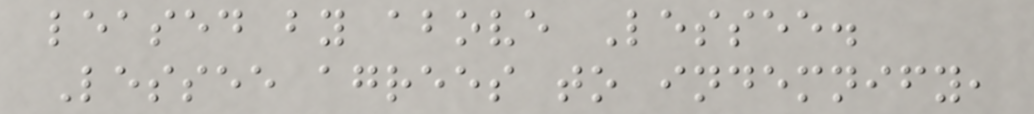leased by above Lessee.
Lessee agrees to indemnify,
